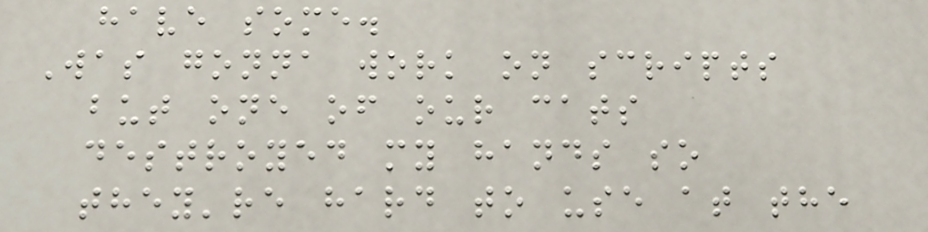have some.
Was gonna work on scripts
but one of our cats
destroyed my hands so
they're hard to use at the
